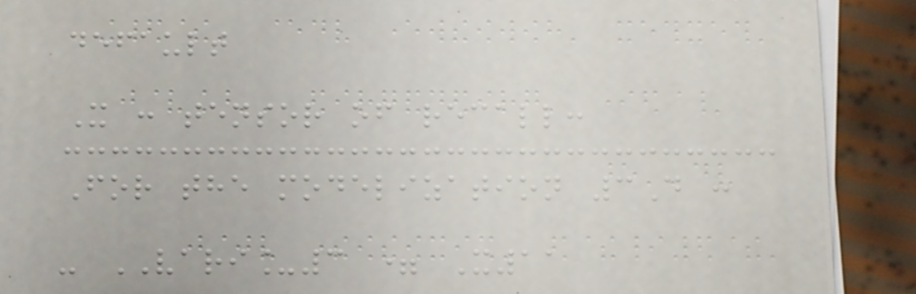default
X : tensor of recall:
For the modelization 3D :
- VARI_3 = X11
